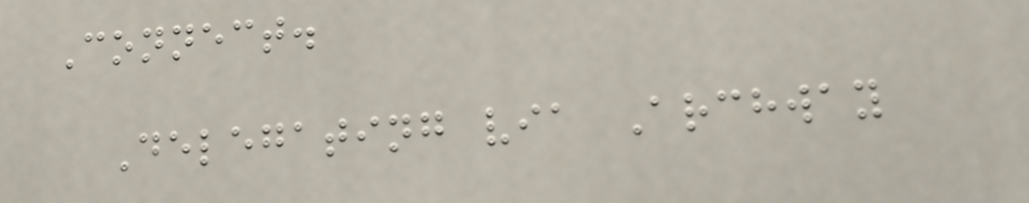Connect.
Delegating via Archway
